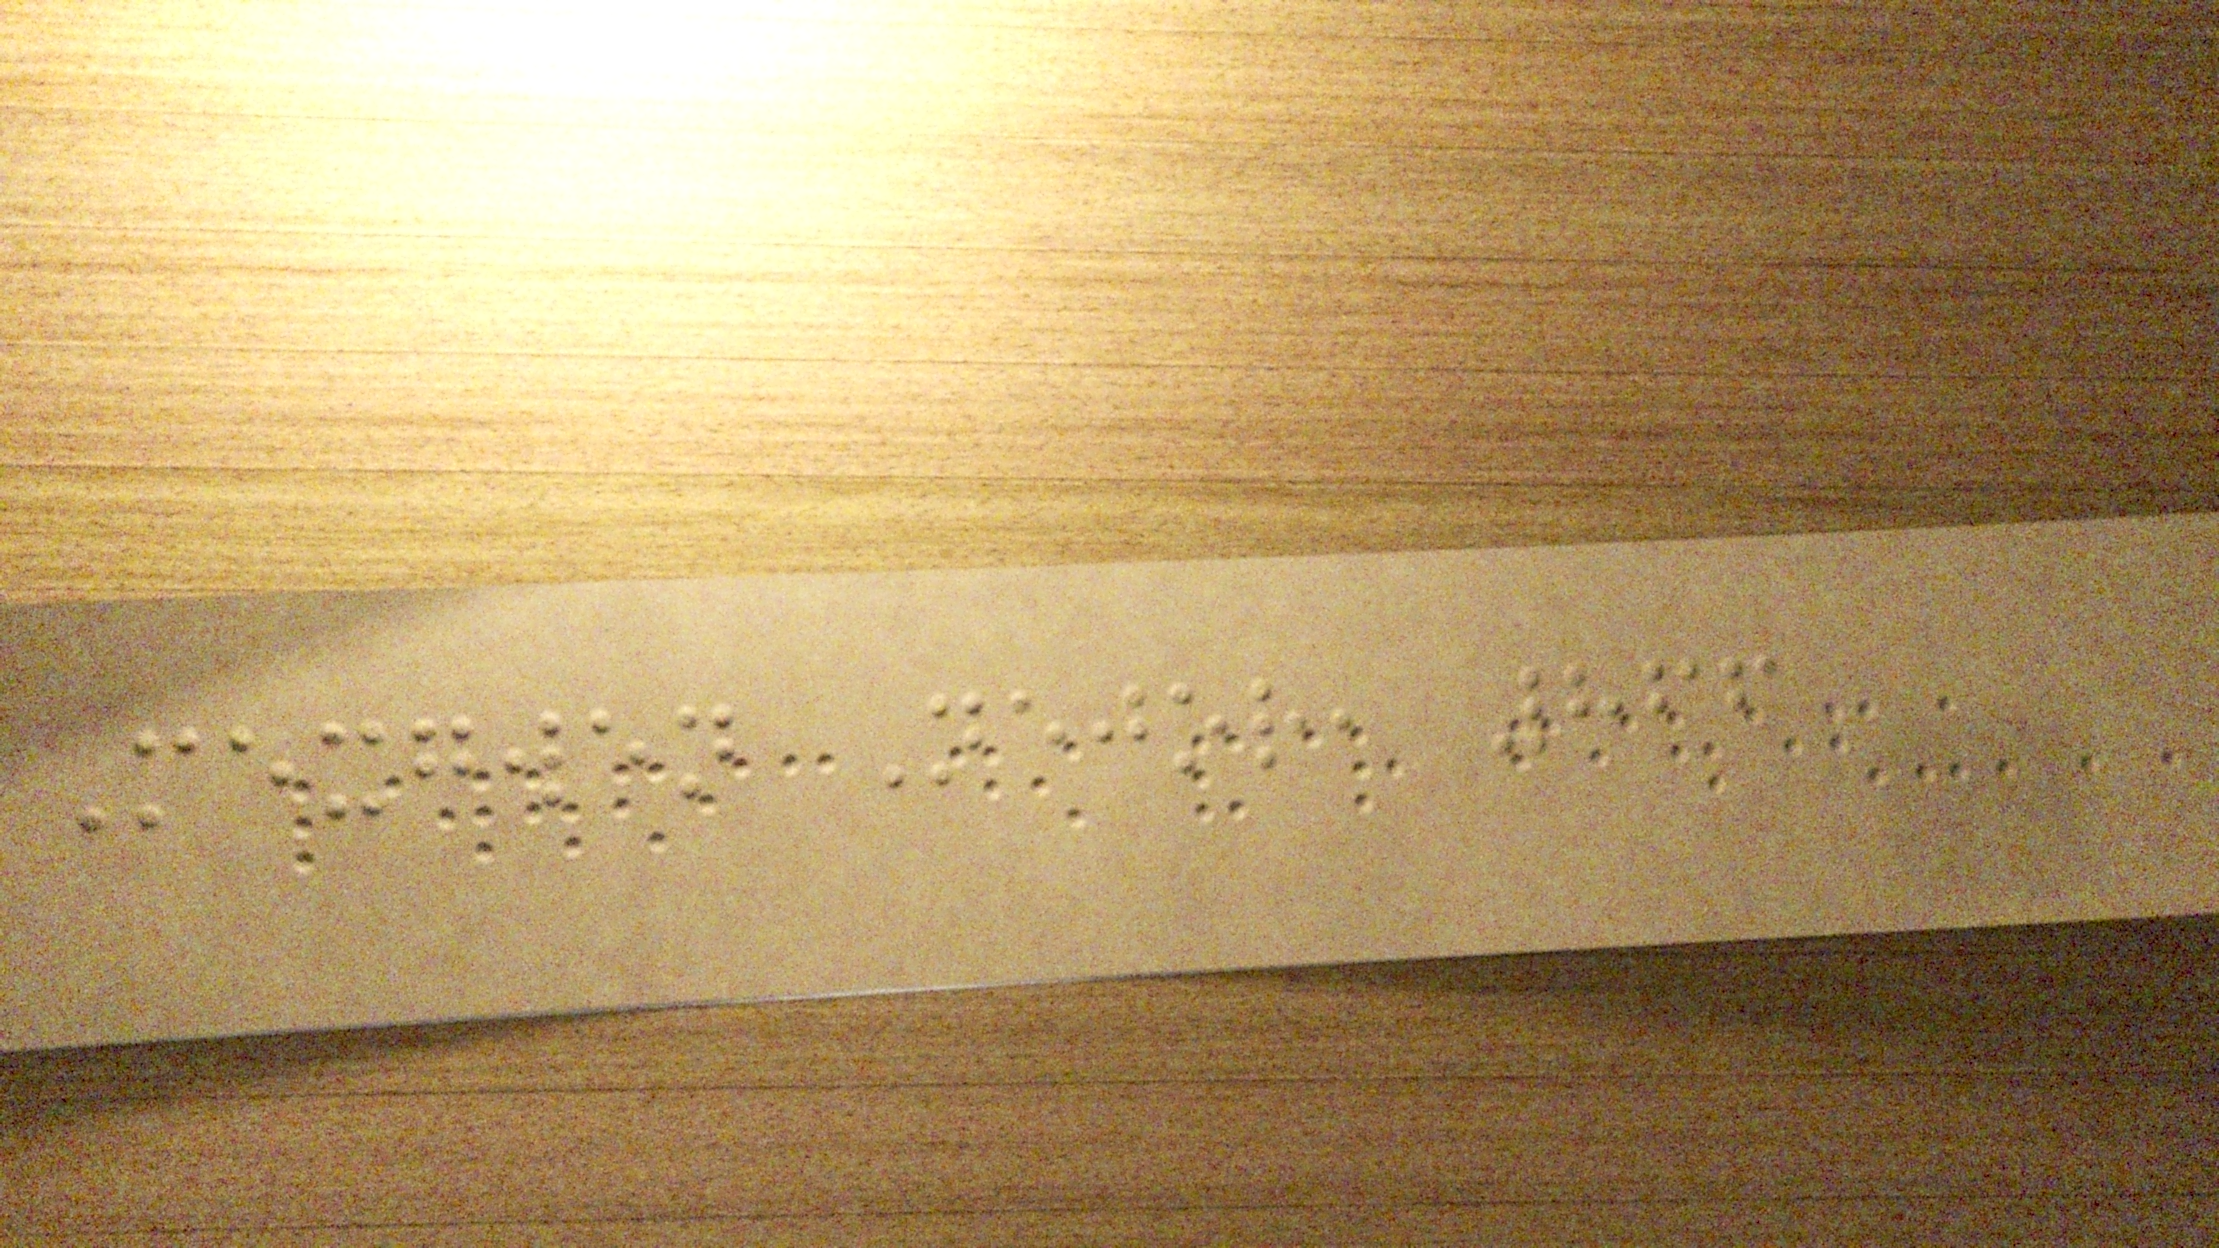Mexgwen Nejor, 866
